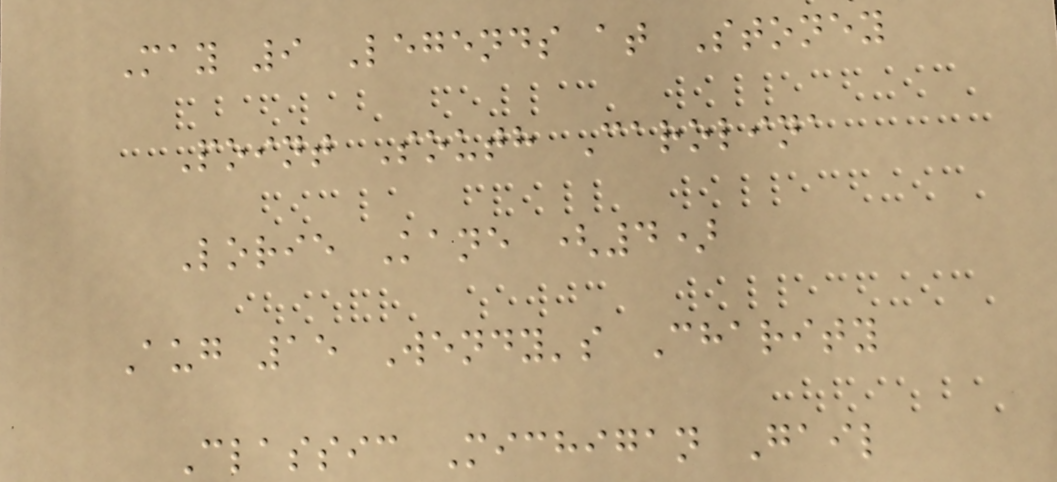May 9 Legends at Stoney
Point South Carolina
Lorie Kane (4)
Aug 15 Wendy's Charity
Classic Michigan Gail
